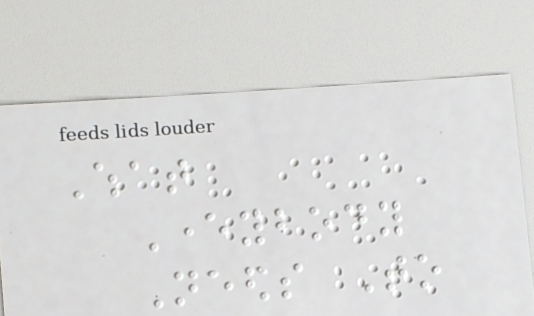What
Everybody
Needs To
